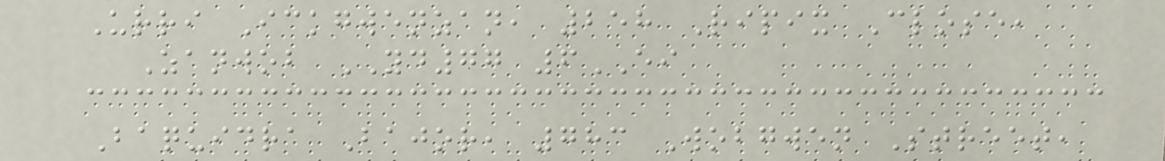Urri Ickgwenzan, 258 Ripix Close,
Zanwob YD77 6EI
Baquidra Bajor, 783 Wobgwen Street,
